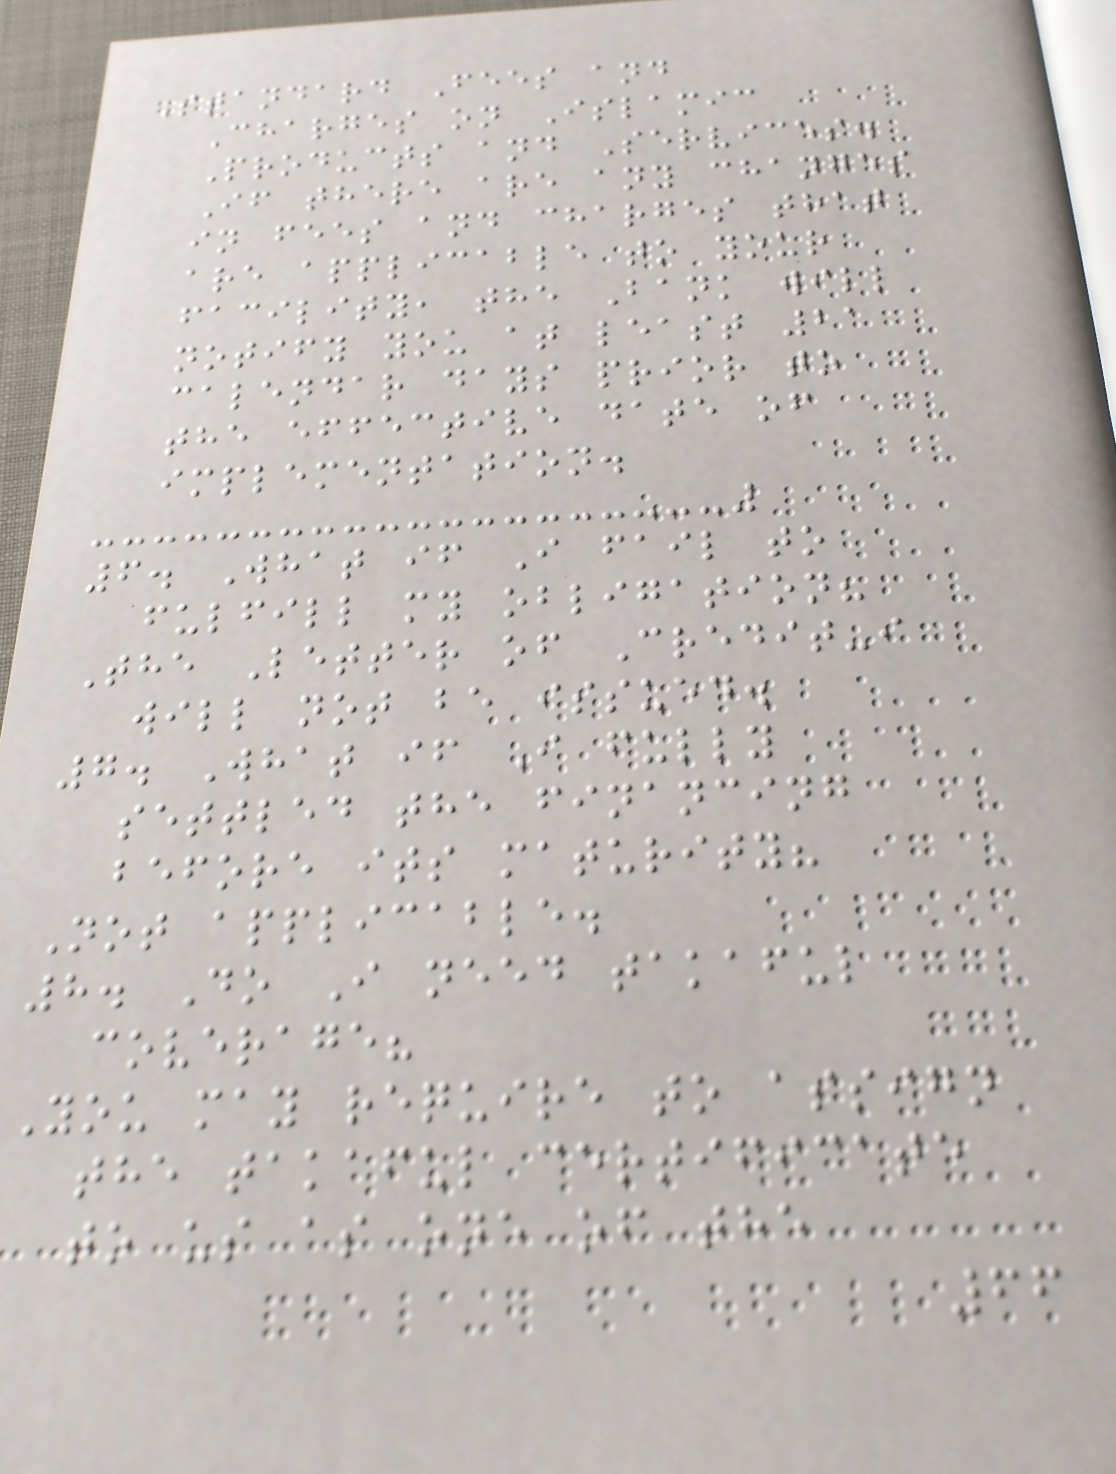Standard Fees and
Charges on Islamic
Products and Services.
If there are any changes
in fees and charges that
are applicable to your
facility, the Bank will
notify you at least 21
calendar days prior to
the effective date of
implementation.
6. What if I fail to
fulfill my obligation?
The Letter of Credit-i
will not be issued.
7. What if I fully
settled the financing
before its maturity?
Not applicable.
8. Do I need takaful
coverage?
You may require to assign
the takaful certificate
to us as one of the
66
